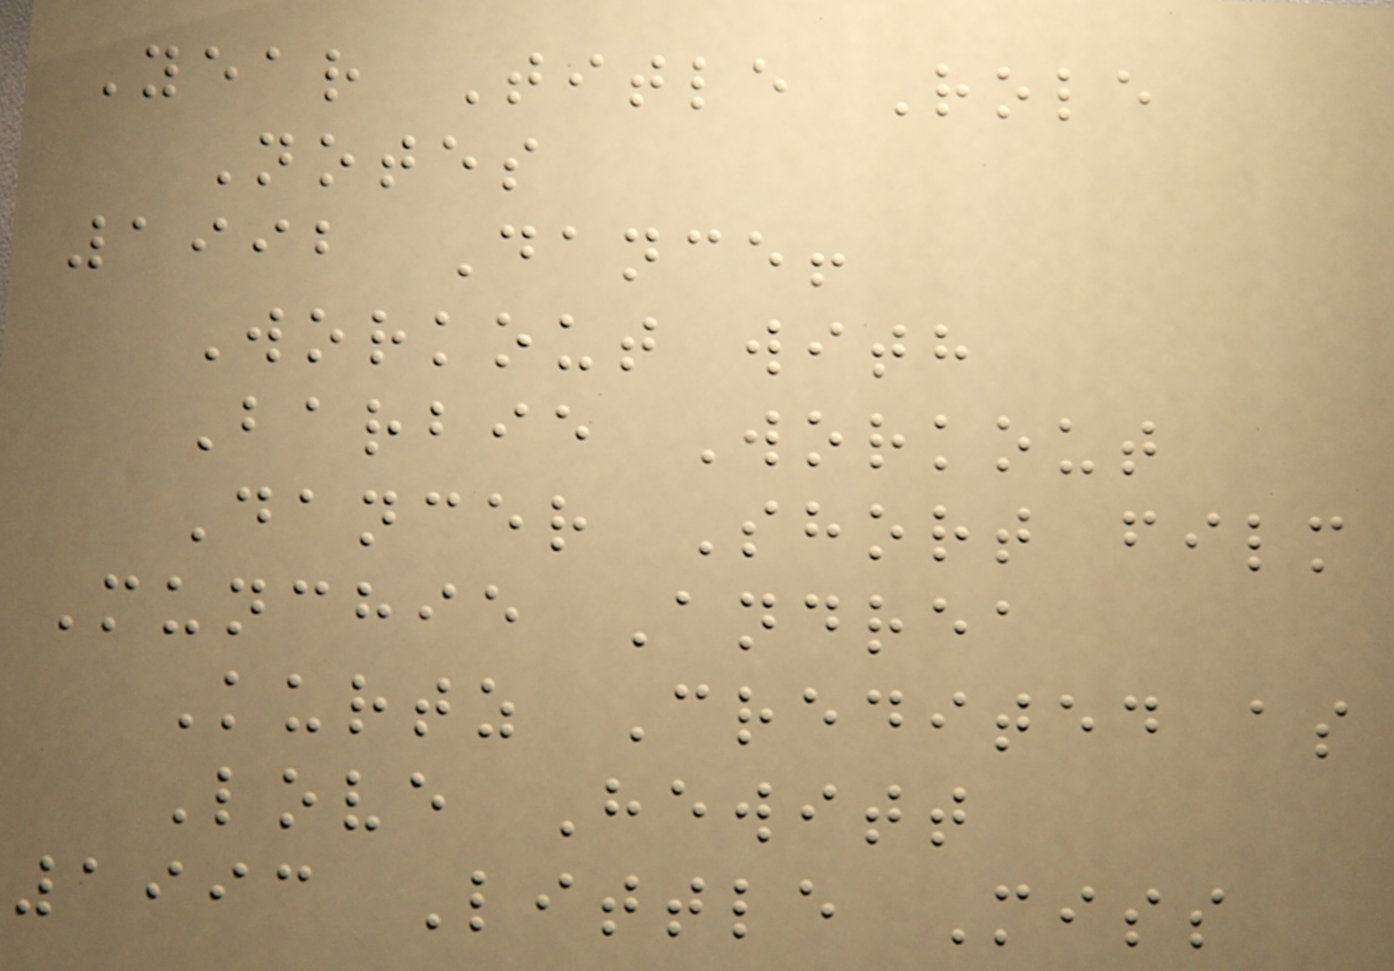Year Title Role
Notes
1992 Dance!
Workout with
Barbie Workout
Dancer Short film
Munchie Andrea
Kurtz Credited as
Love Hewitt
1993 Little Miss
